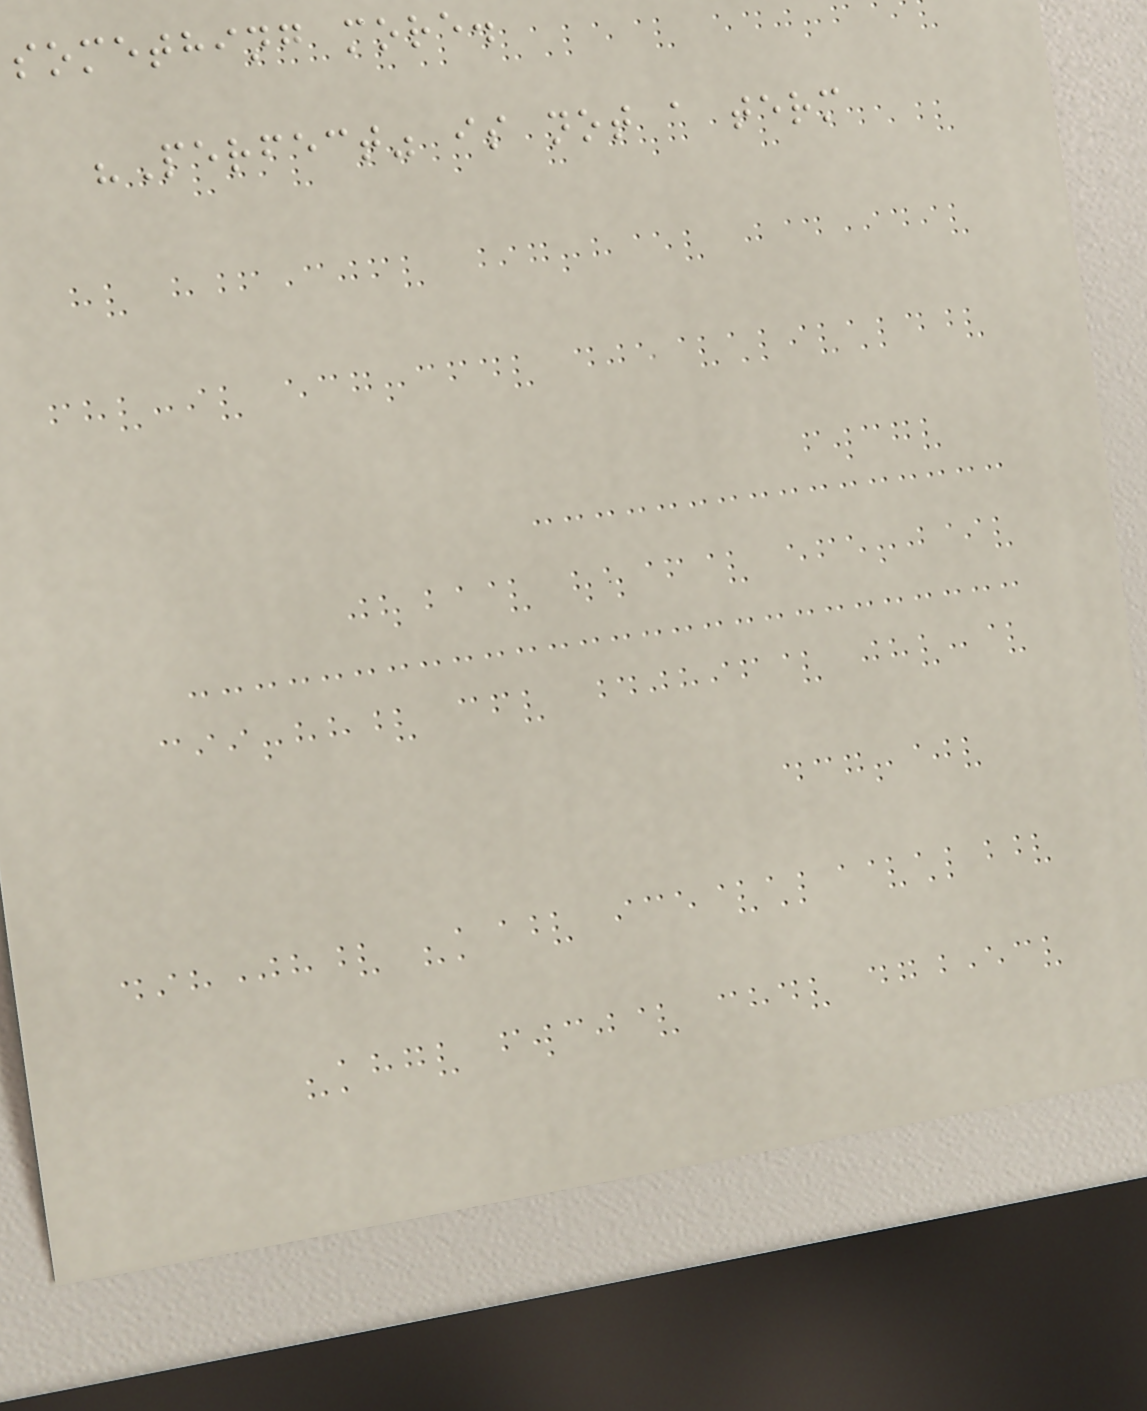something more.
"Perfect" is not a term
